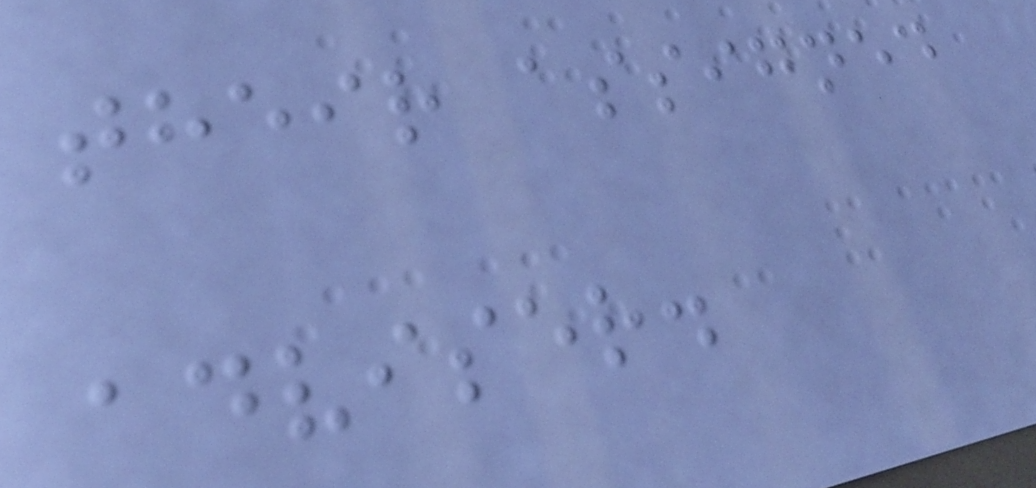their assigned
adviser.
